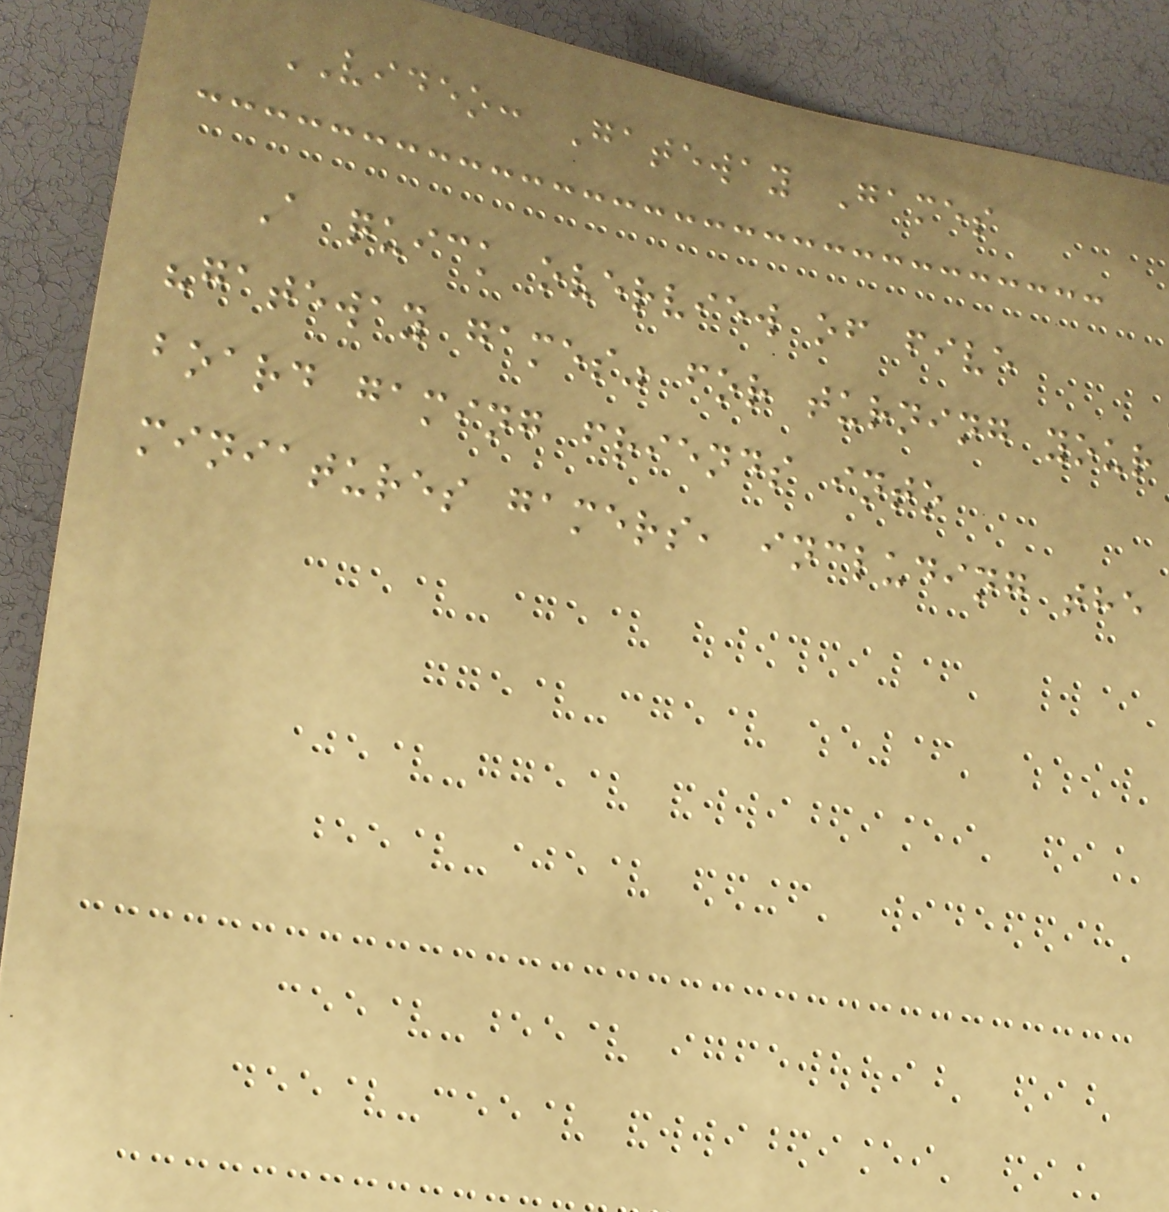VIDEO: Gateway Games
A quick overview of five
"gateway games" for turning your
board gaming friends into
miniatures gamers, including the
